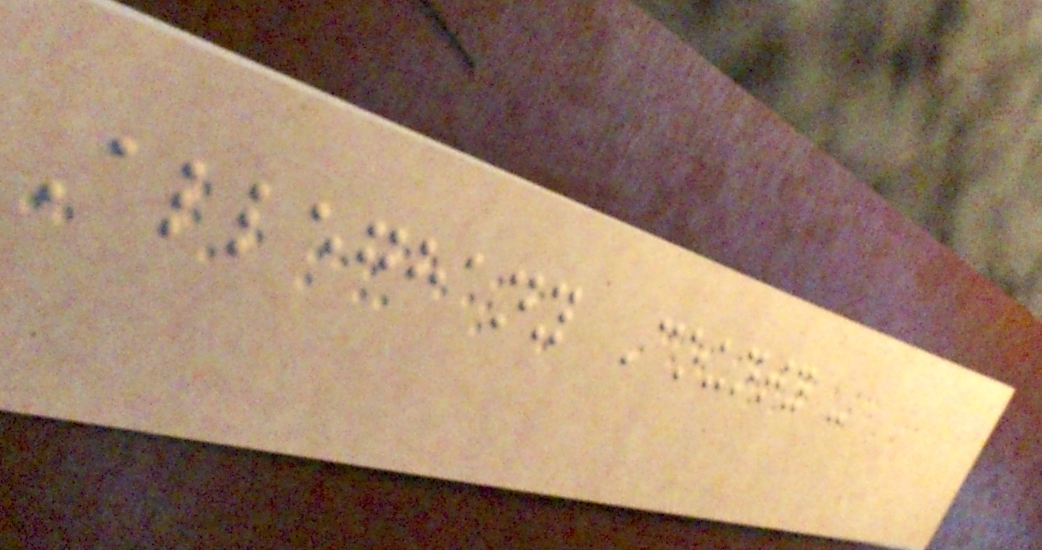Alleghany County -
